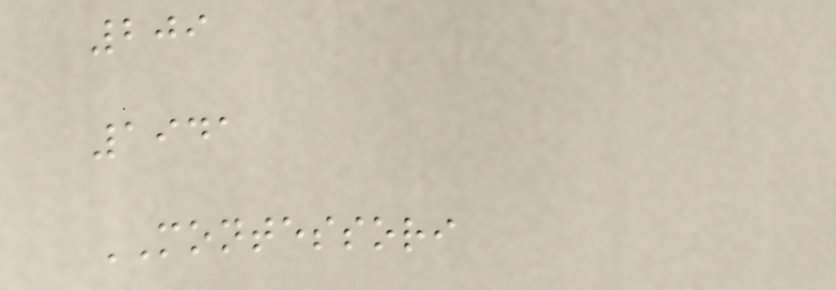209
1941
MONTESSORI
